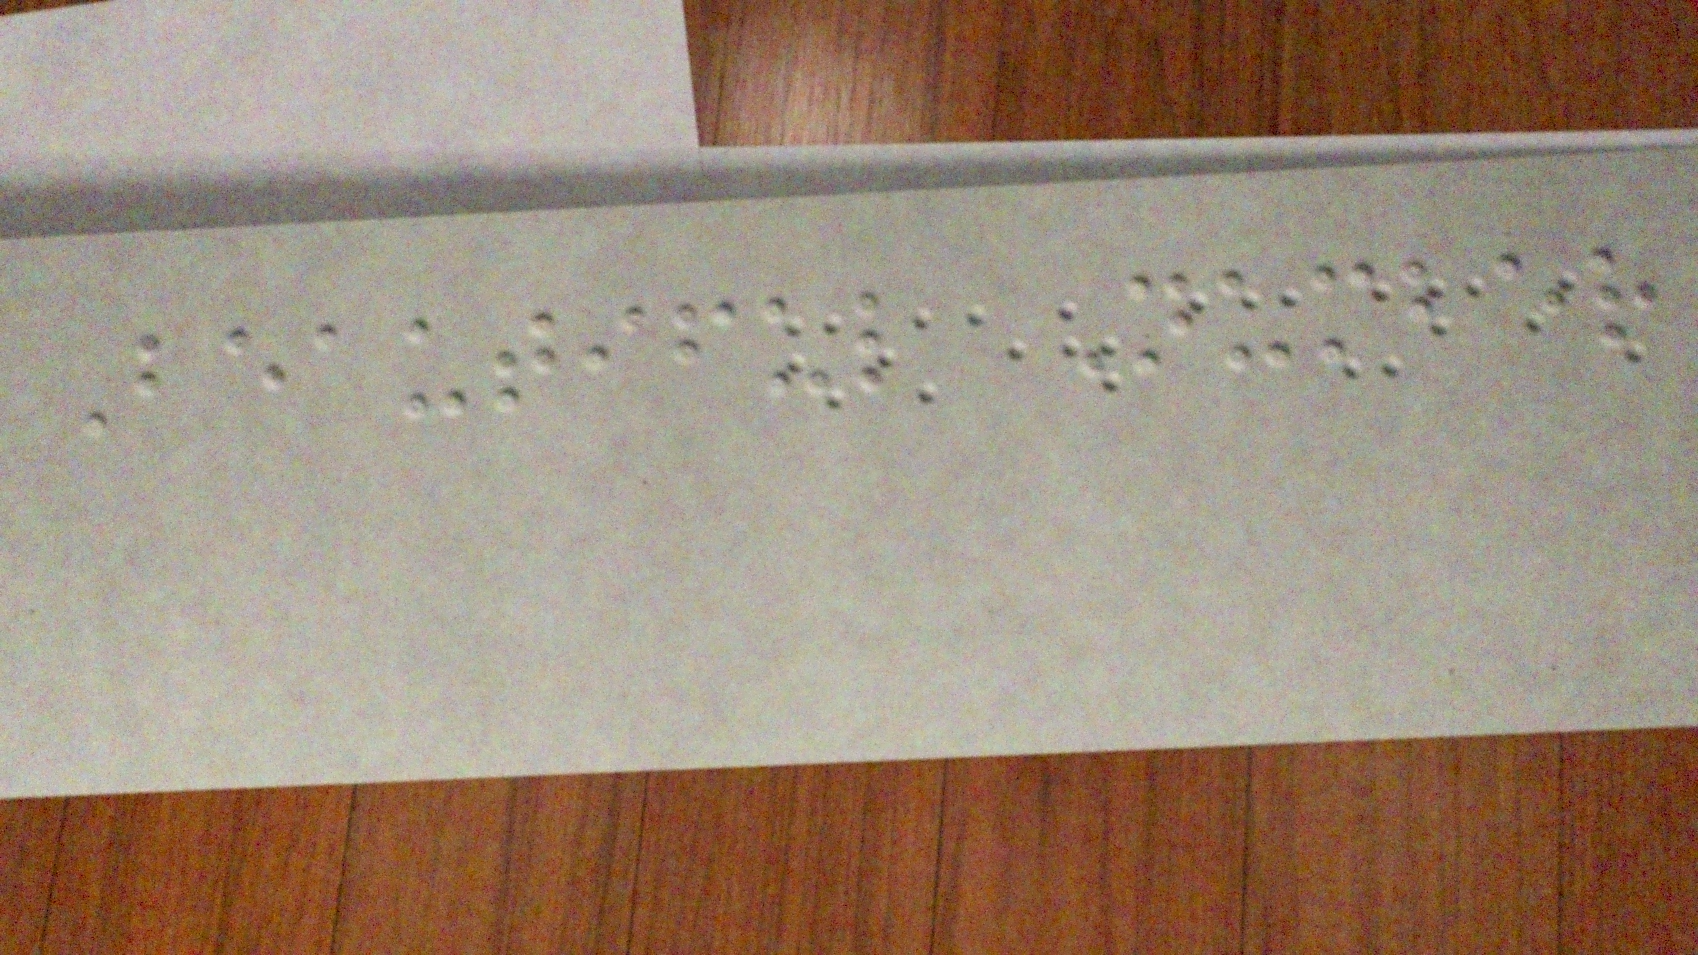Beautiful Number
